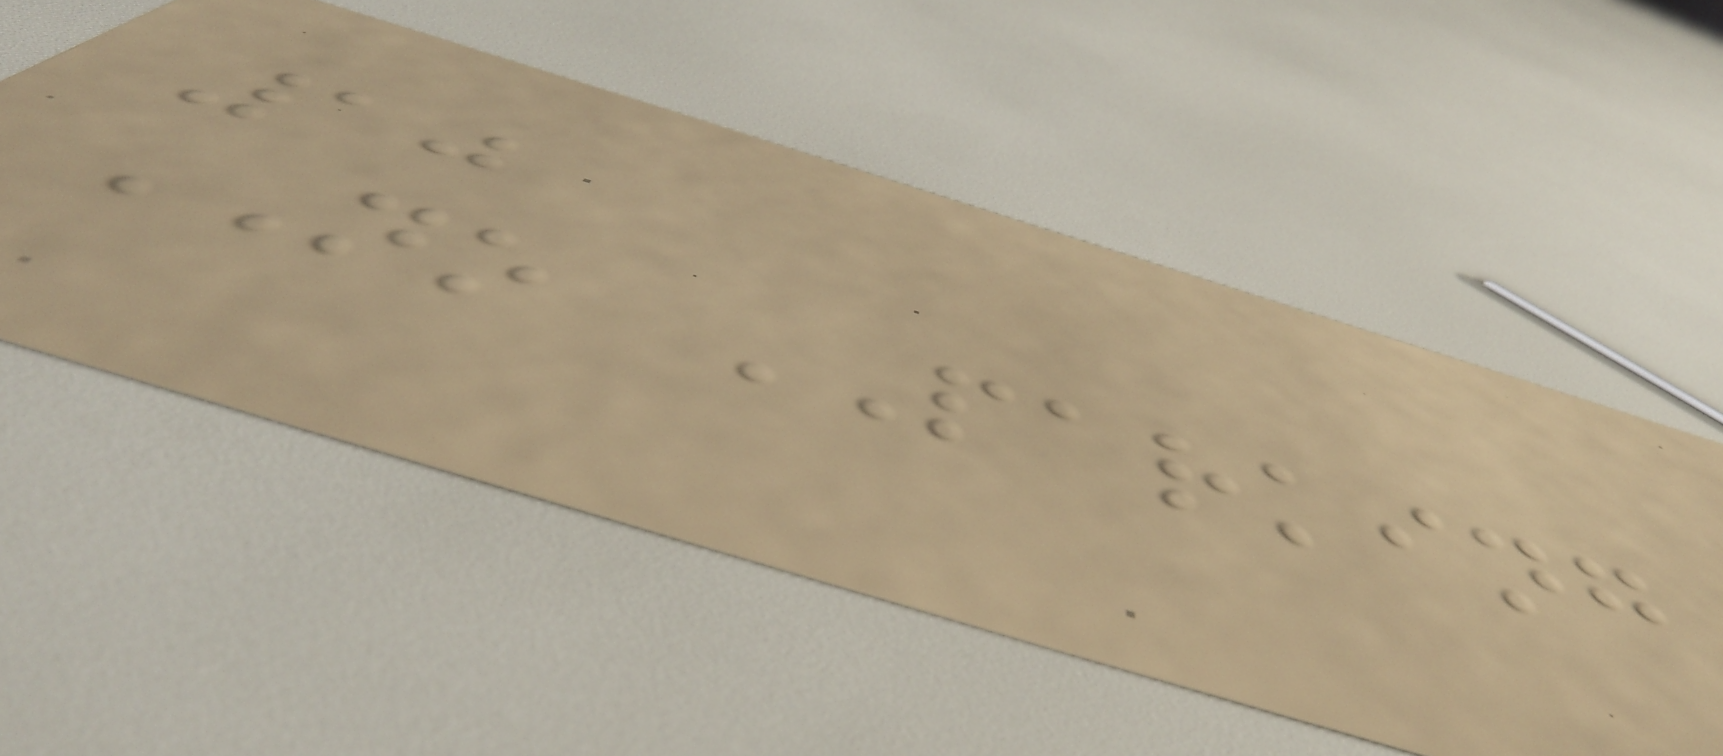10
NO PARKING
